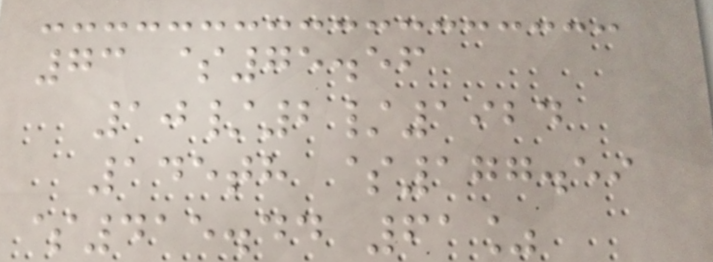73 $75.56
10/2/1924
145th $177.59
$415.44 61%
